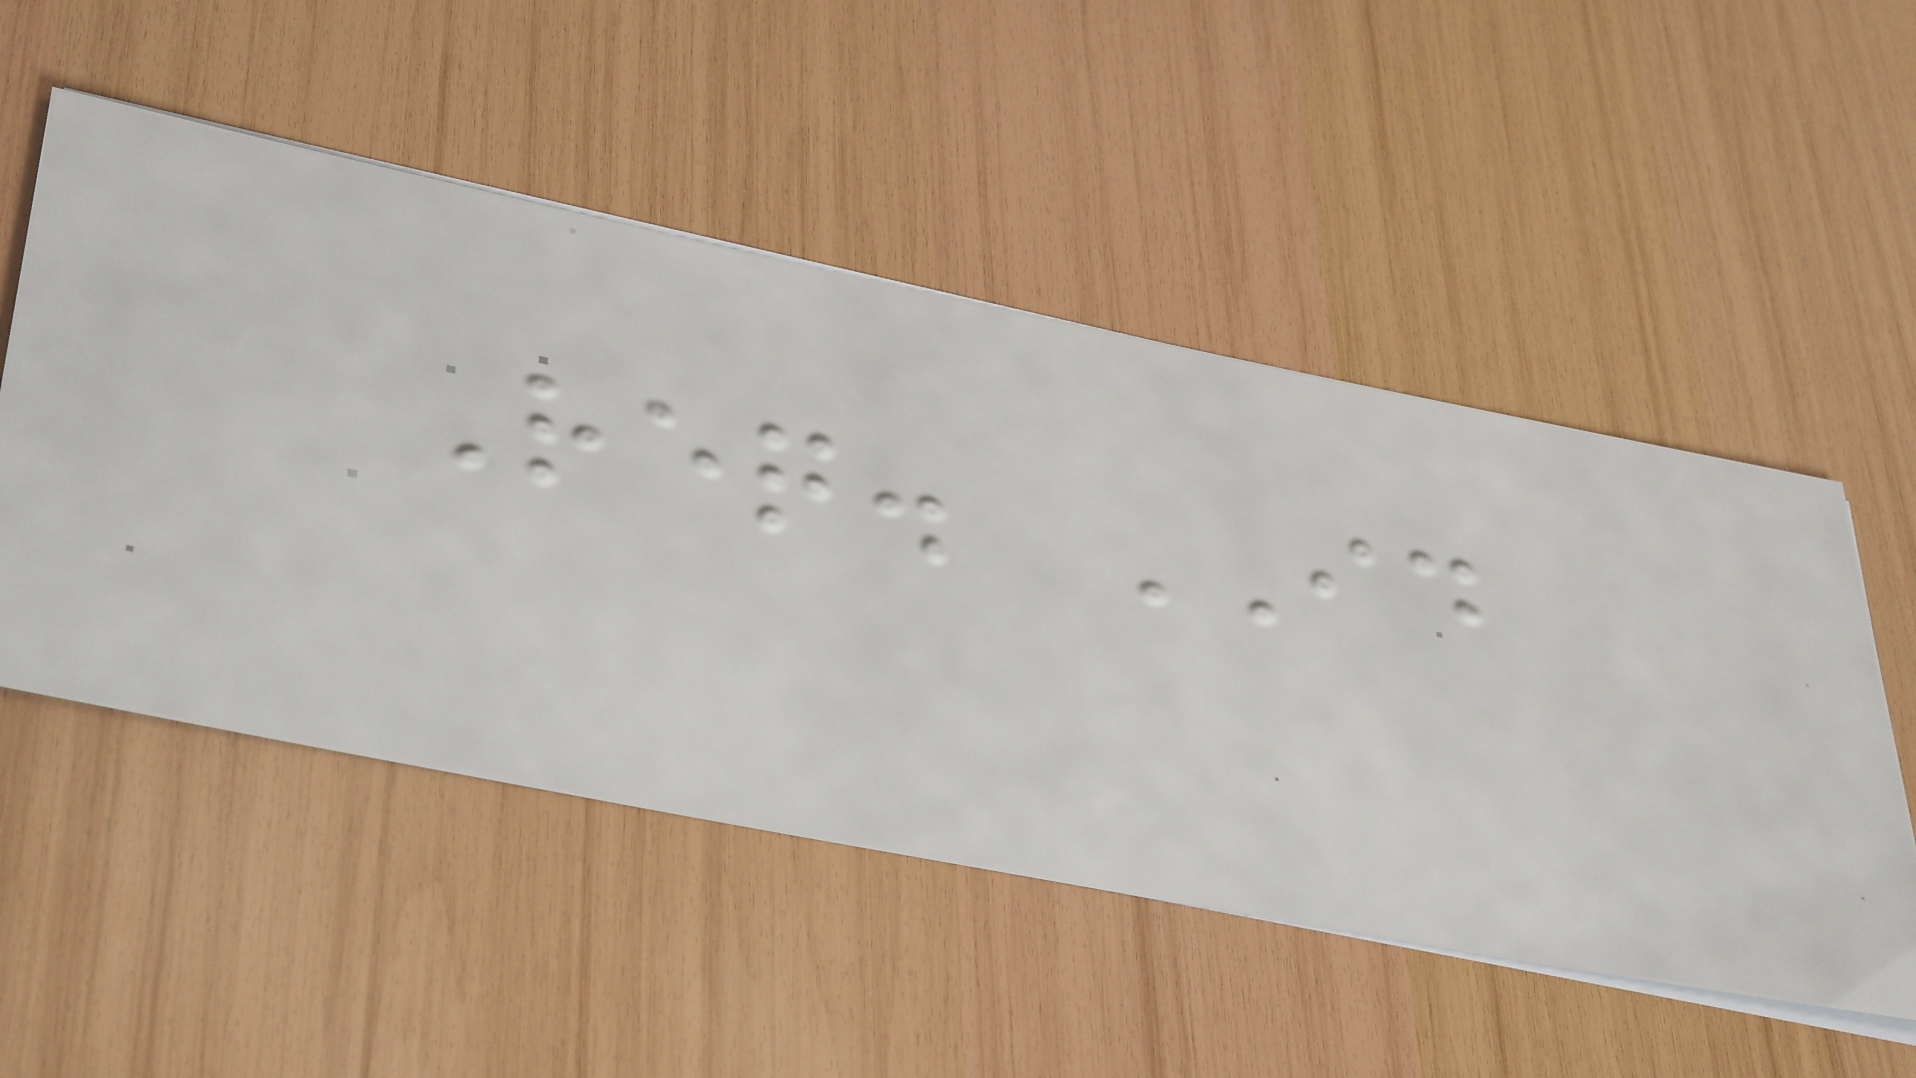Req. ID
